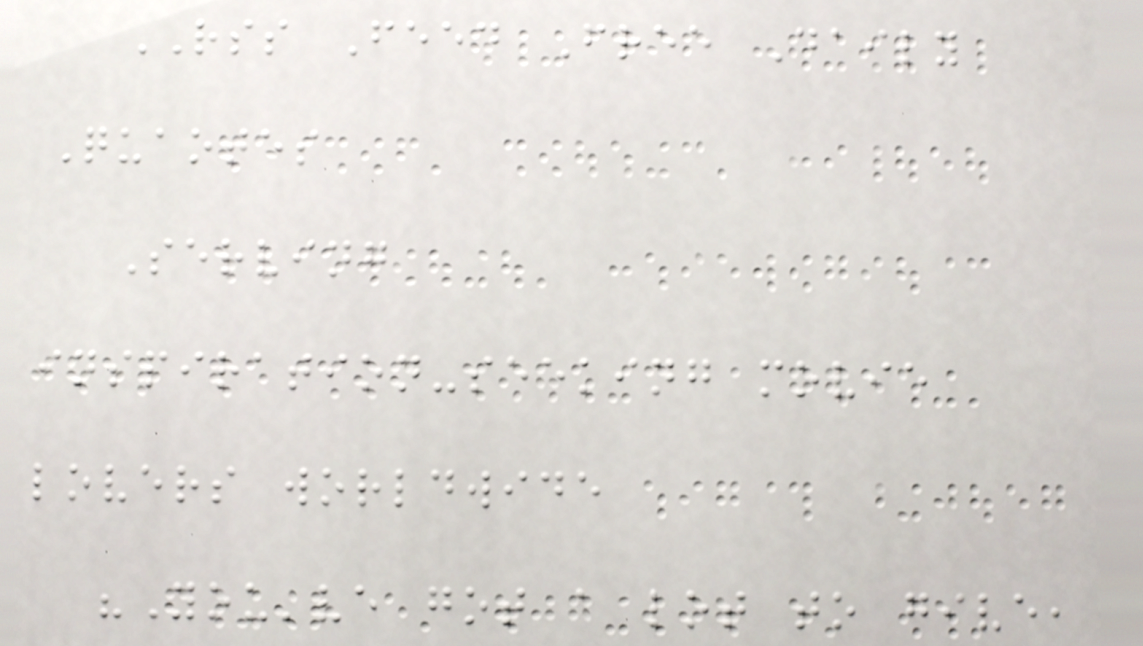RSS Feed Free Daily
Quaotes
Serving
inspiration-seeking movie
lovers worldwide
"You've got a lot to give,
